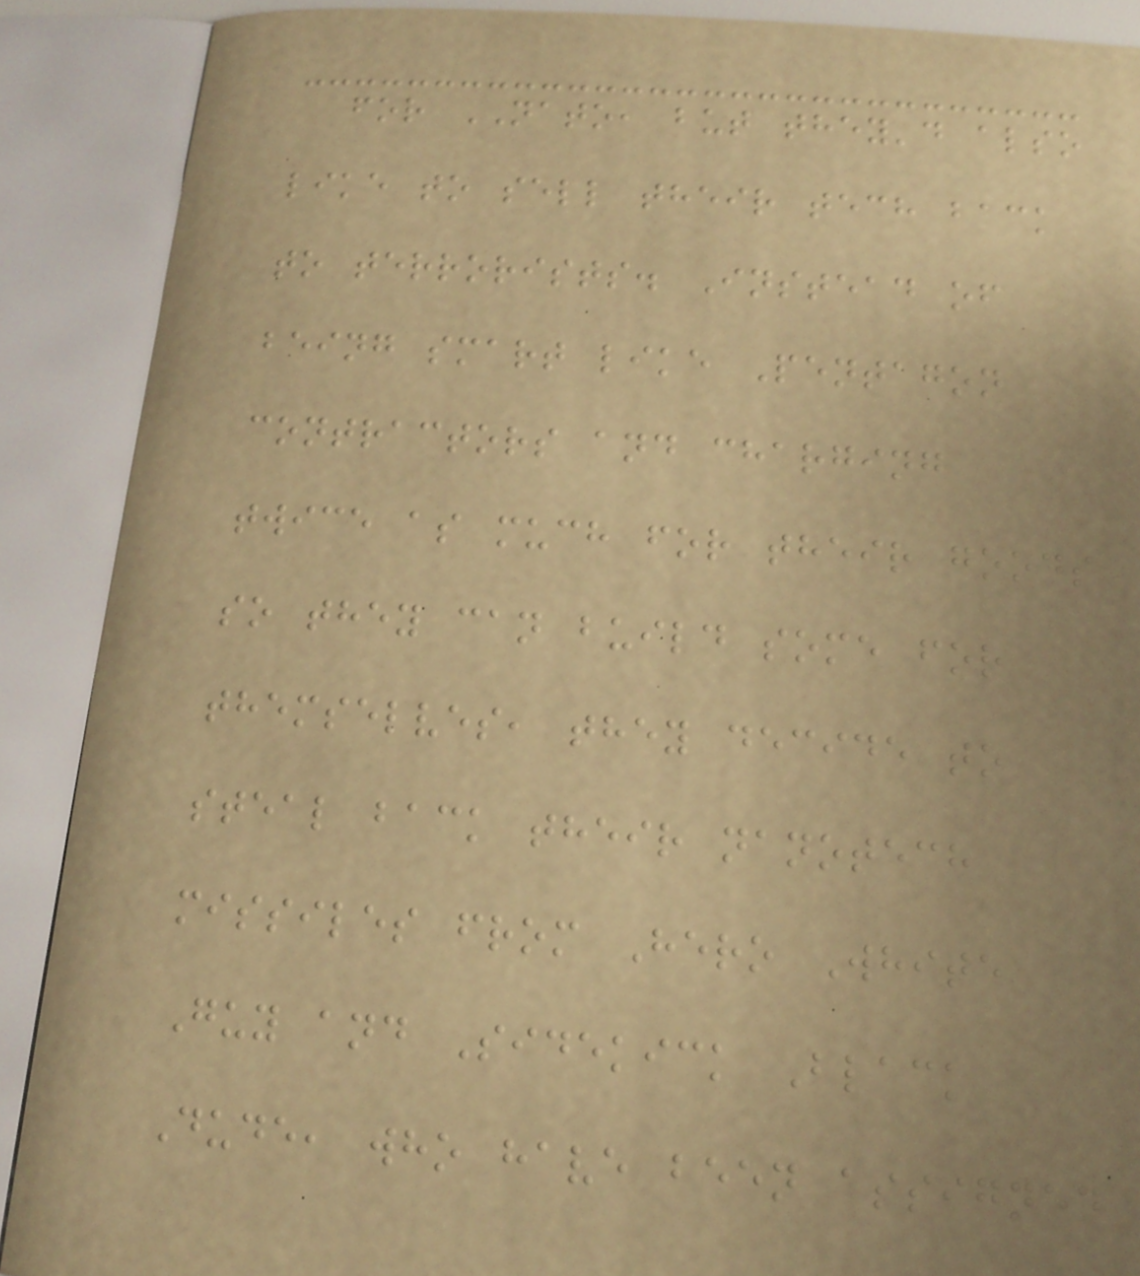for NATO, but they'd also
like to sell their tech back
to terrorists. Instead of
being smart like Pentagon
contractors and charging
twice as much for their goods
so they can build some for
themselves, they decide to
steal back their nanotech
missiles from Hero White
Guy and Sidekick Black
Dude, who have been assigned
